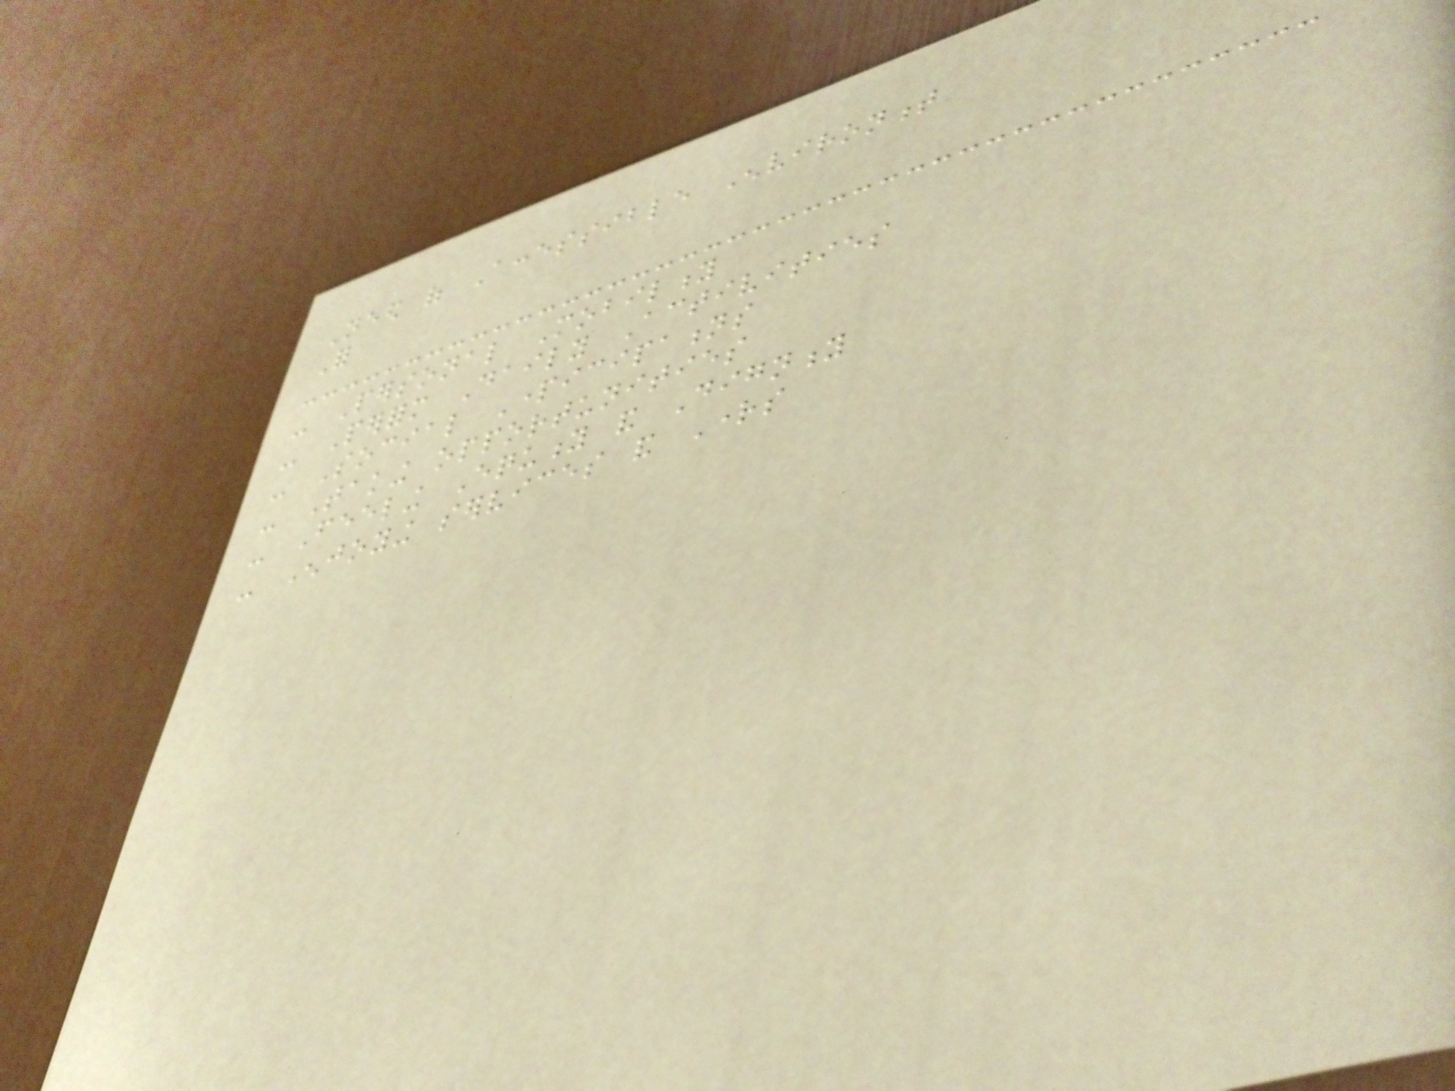Need of Accessible Environment
For
- Personal Mobility
- Perform Daily Activities
- Social Participations
- Taking opportunities
- Feeling Equity and Dignity
- Enjoying services and Rights
